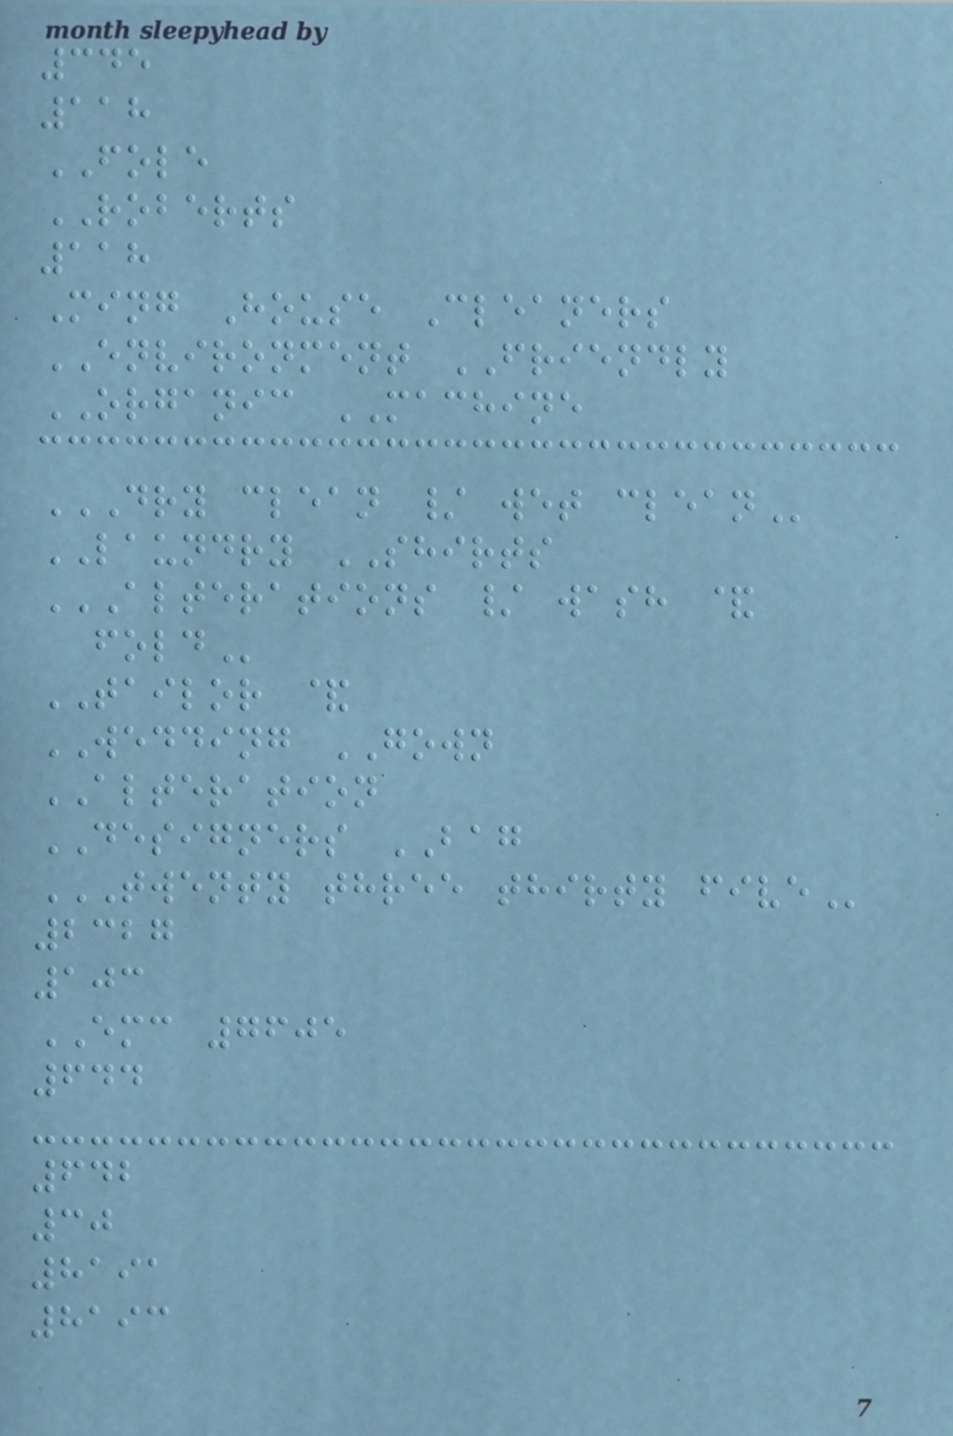345
118
FOLE
ROBERTS
118
Ming House Cleaners
ENVIRONMENT FRIENDLY
ORGANIC MACHINE
DRY CLEAN / WET CLEAN
LAUNDRY SHIRTS
ALTERATIONS / WASH &
FOLD
TAILOR &
WEDDING GOWN
ALTERATION
DESIGNERS BAG
TWENTY THREE THIRTY FIVE
2327
103
EMC 7605
644
642
30
8191
8193
